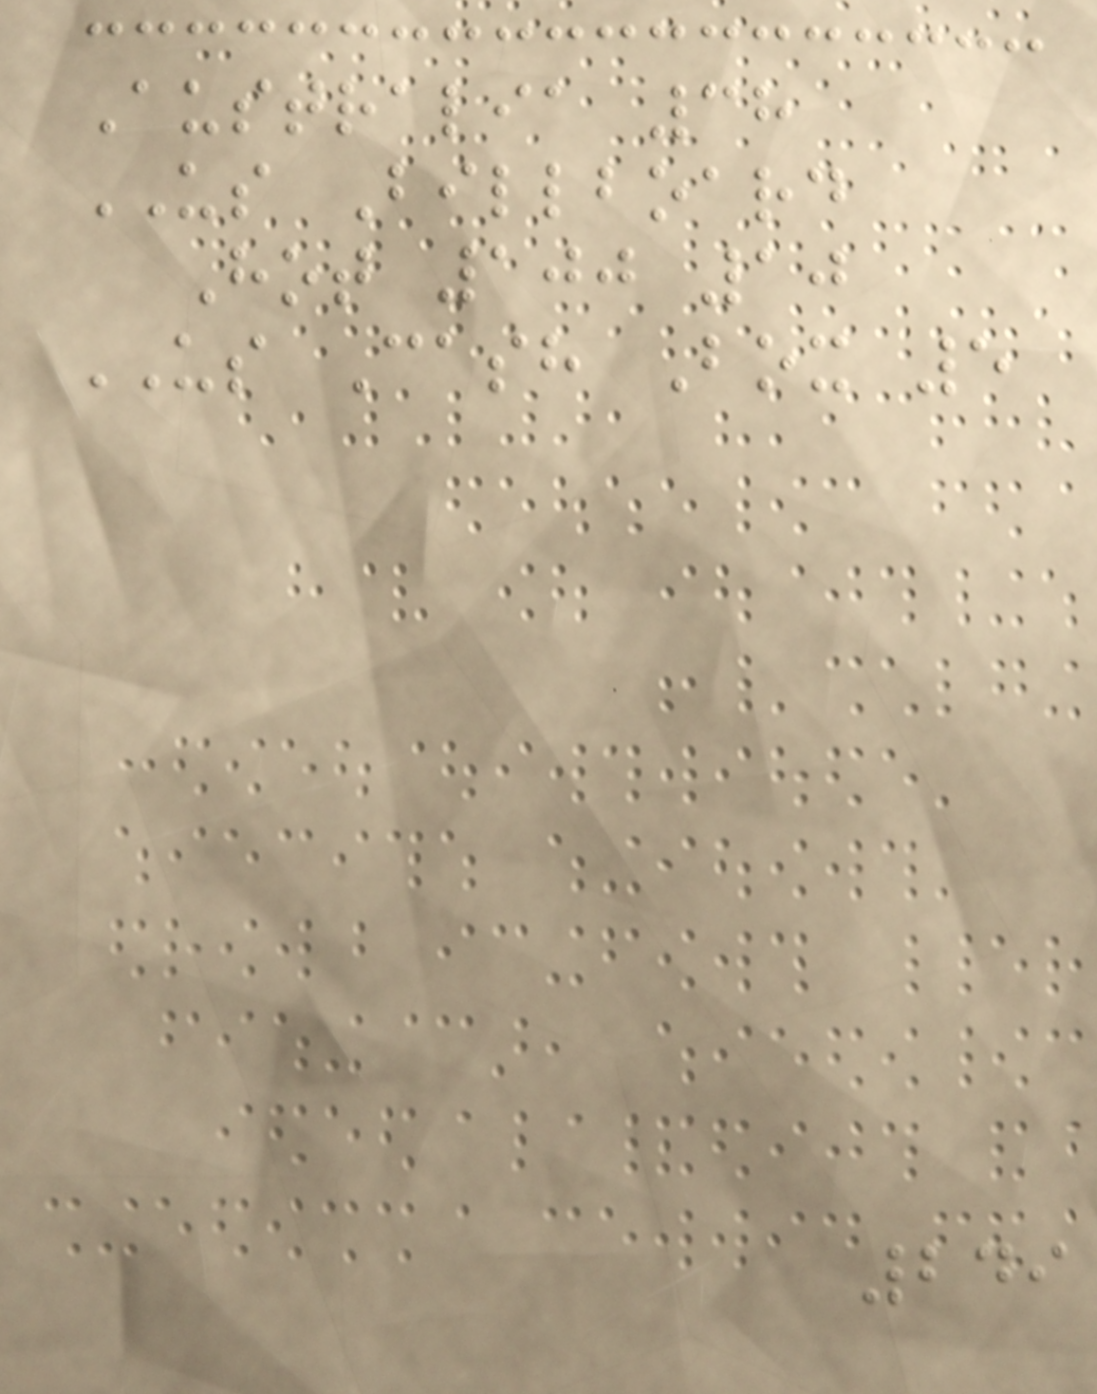Australia 38
US Billboard
Hot 100 10
US Cash Box 5
249
